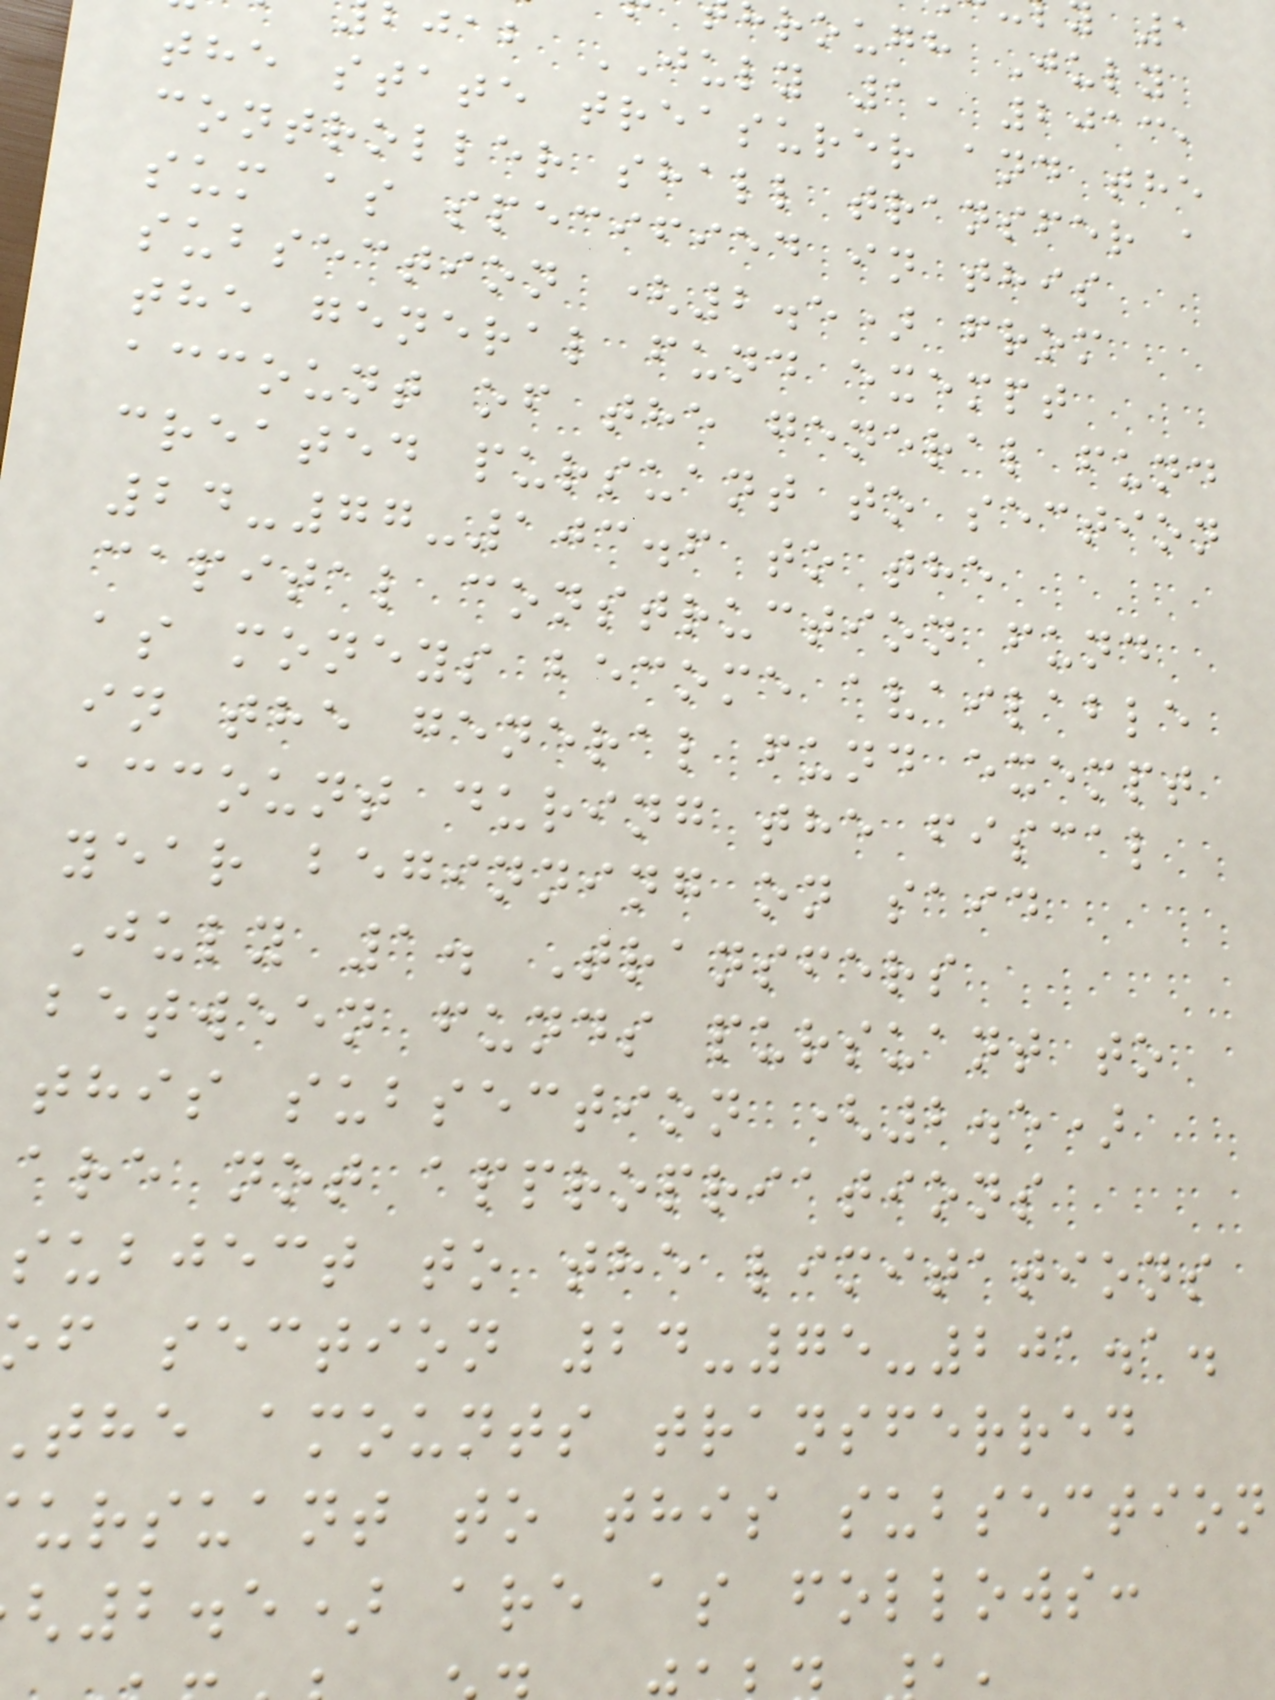rough July
bjab JULY 1, 2013,
the state treasurer and the
controller shall transfer a
sum as specified in this
subsection (2.5) from
the general fund exempt
account of the general fund
created pursuant to section
24-77-103.6 to the
capital construction fund
as moneys become available
in the general fund exempt
account during the fiscal
year beginning on said
July 1. Transfers
between funds pursuant to
this subsection (2.5)
are not appropriations
subject to the limitations
f section 24-75-201.1.
the amounts transferred
ursuant to this subsection
2.5) are as follows:
